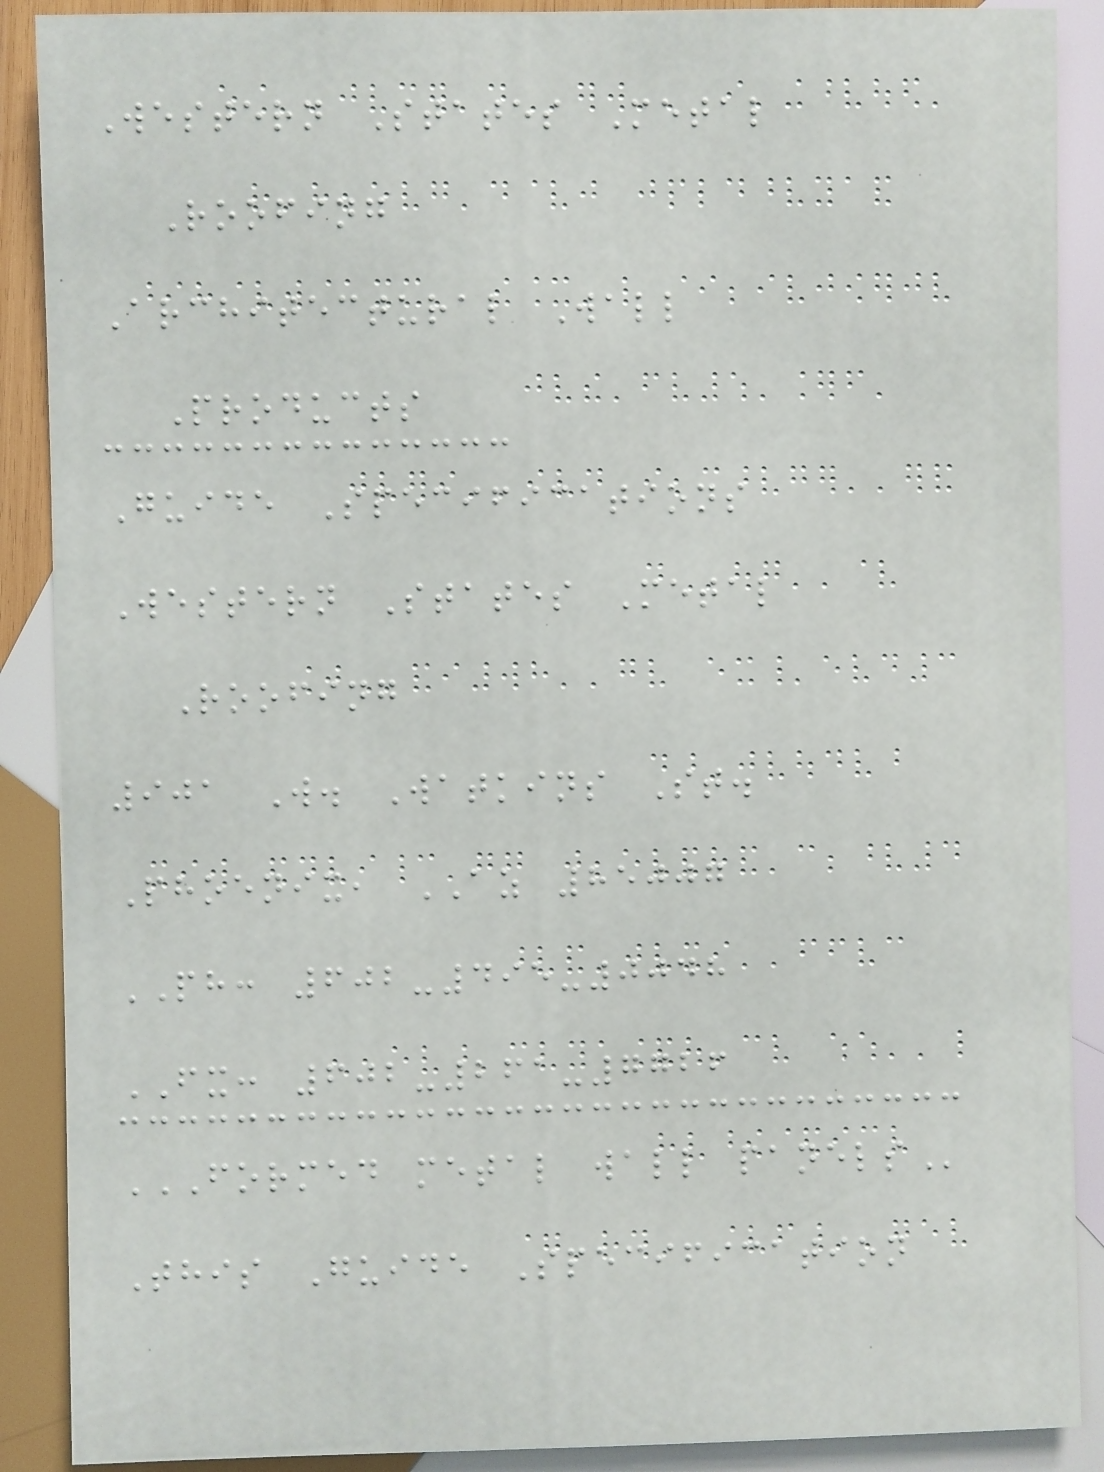Western States Metal
Roofing
Architectural Wall
Products
Guide Specifications
Western States Metal
Roofing
901 W. Watkins St.
Phoenix, AZ 85007
PH: 602-495-0048
FX: 602-261-7726
FORMED METAL WALL PANELS
This Guide Specification
